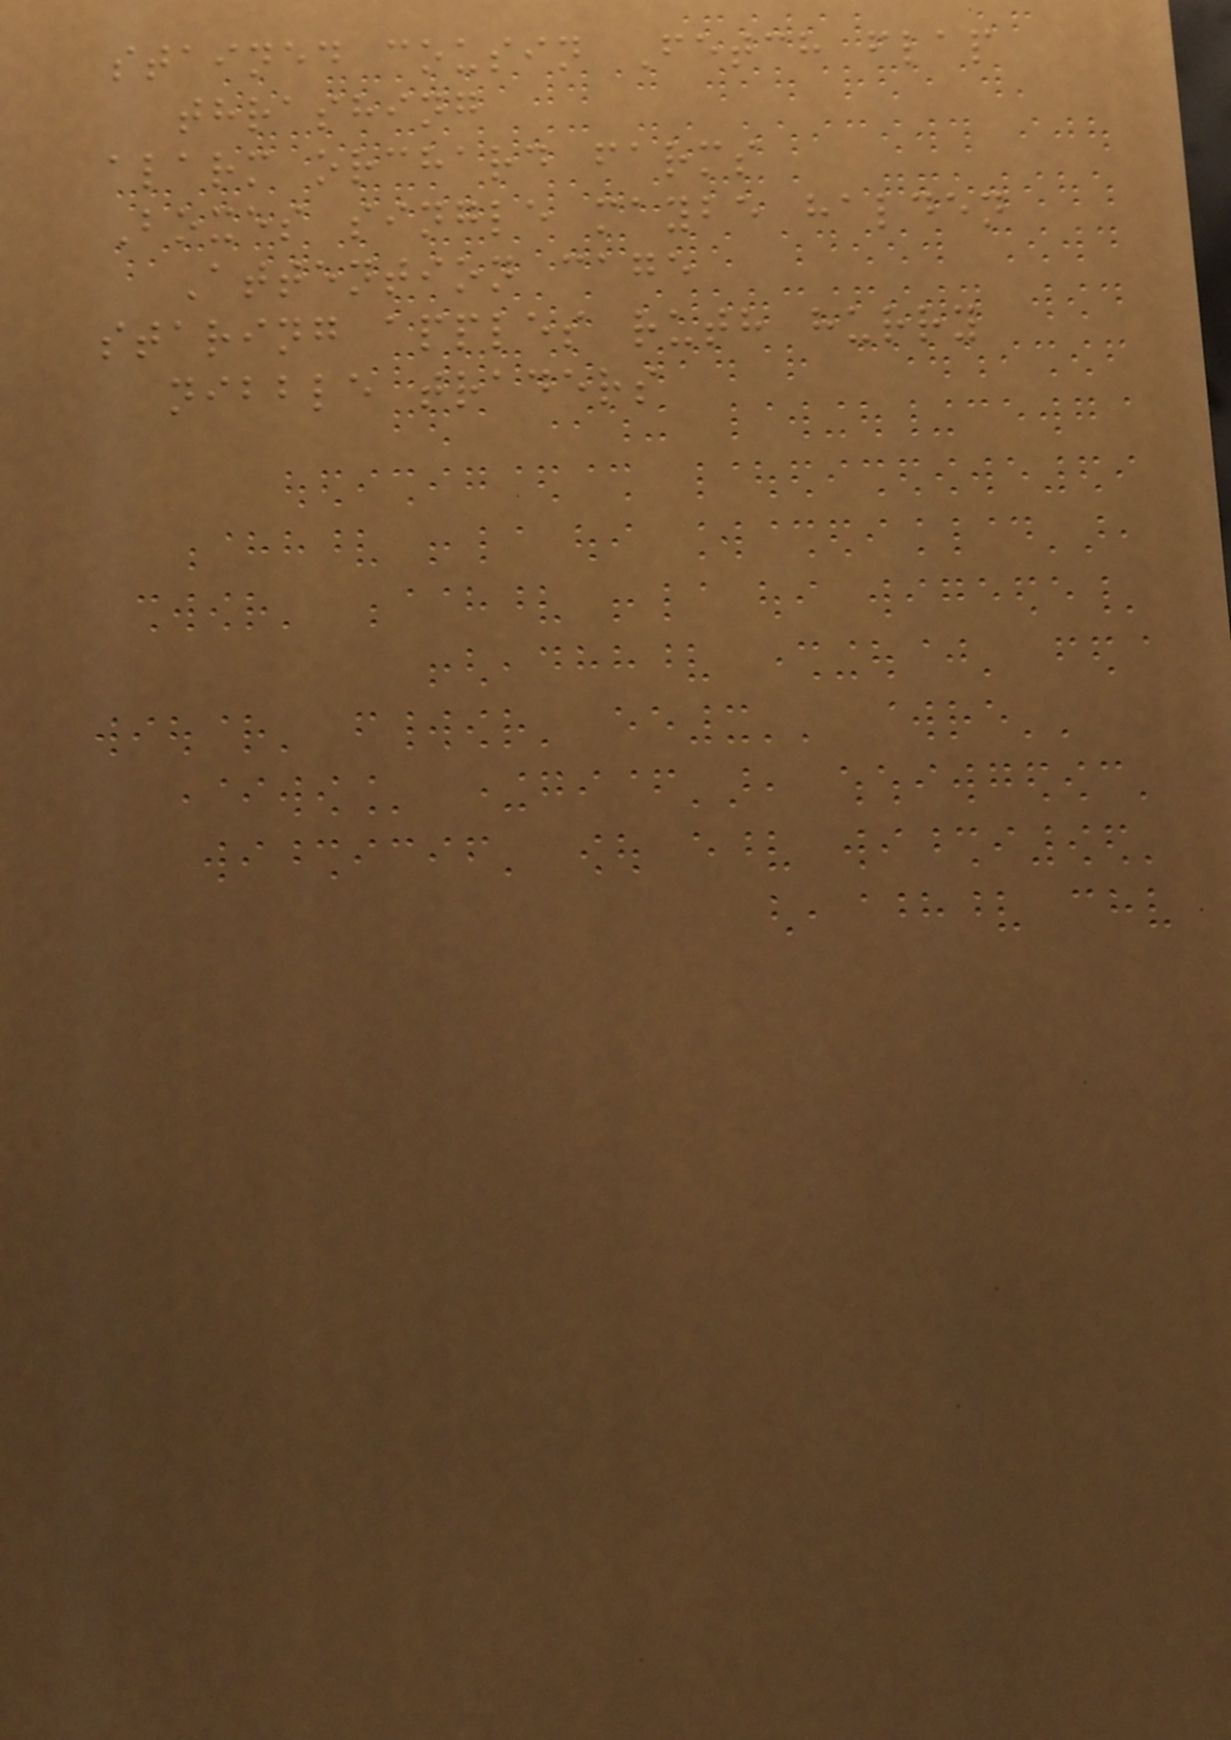stained cousin Fetch flap
thrashing
alarm orchard farms
Boxes single maybe halden
Attention cage
staring apples ruth hurry
nibble traders
